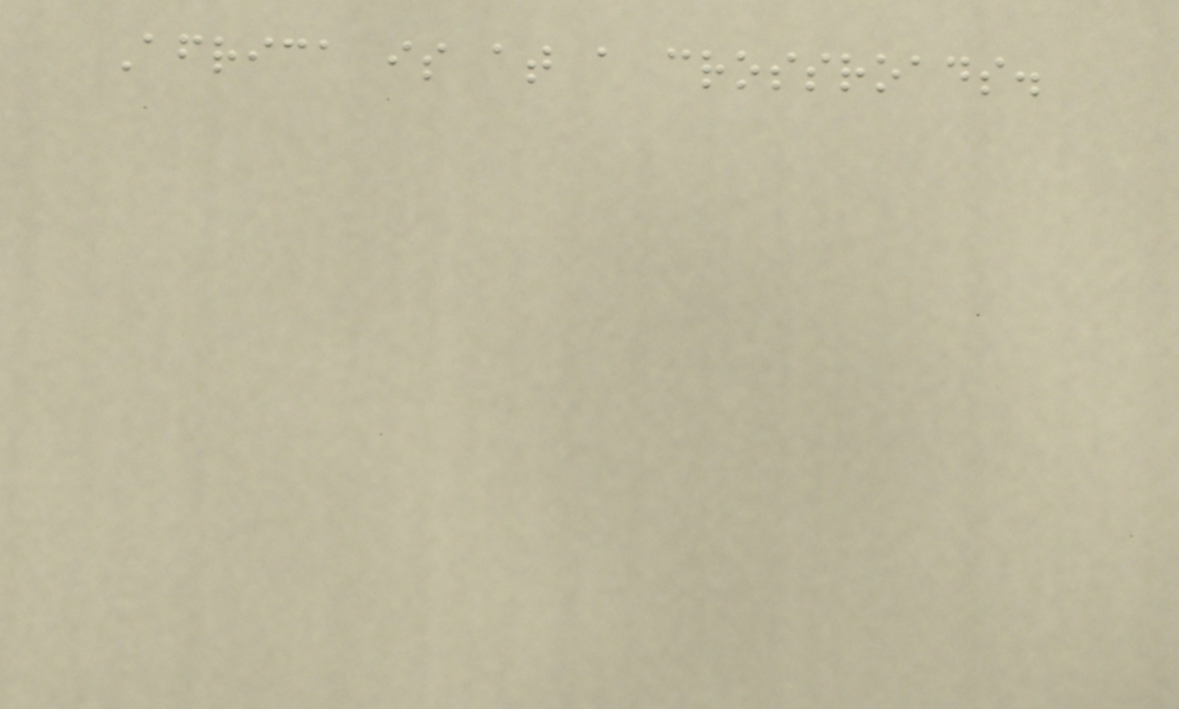Africa is at a crossroads.
